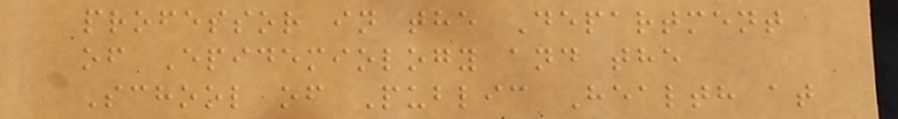professor in the Department
of Epidemiology and the
School of Public Health at
